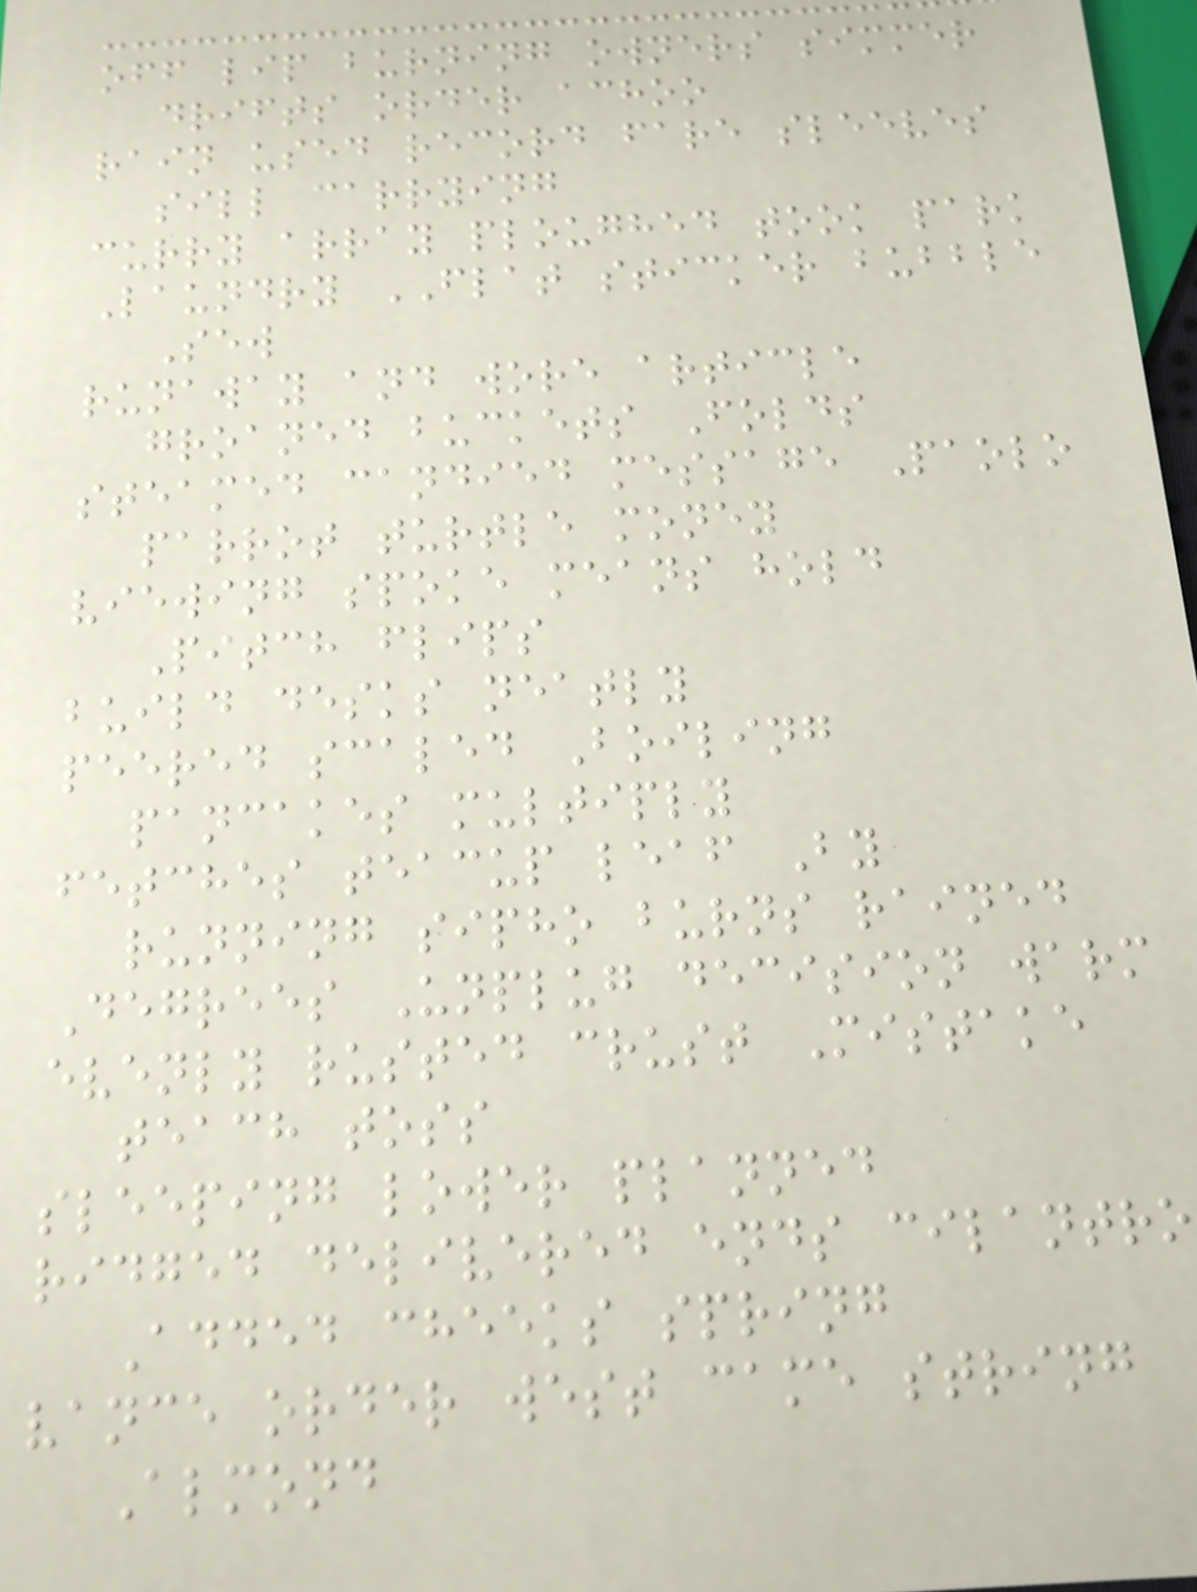off lip burning owners simmer
drifts order achoo
rain used record fare sleeves
sill carrying
curry array ploughed took park
Laundry FLAT sticker bubble
Sew
runaway and wore article
groaned buckets Folds
steamed candied message Paolo
parrot turtle money
viewing spoke means hold
Pitch flips
build desks neatly
peered scaled Boiling
pancakes multiply
fetches teacup leaf By
running sipho burns rained
Degrees Unplug decision warm
evenly rusted crust Mistake
teach toss
sleeping lower planned
ridged delivered ends cilantro
Added cheeks spring
vance order west came string
Almond
